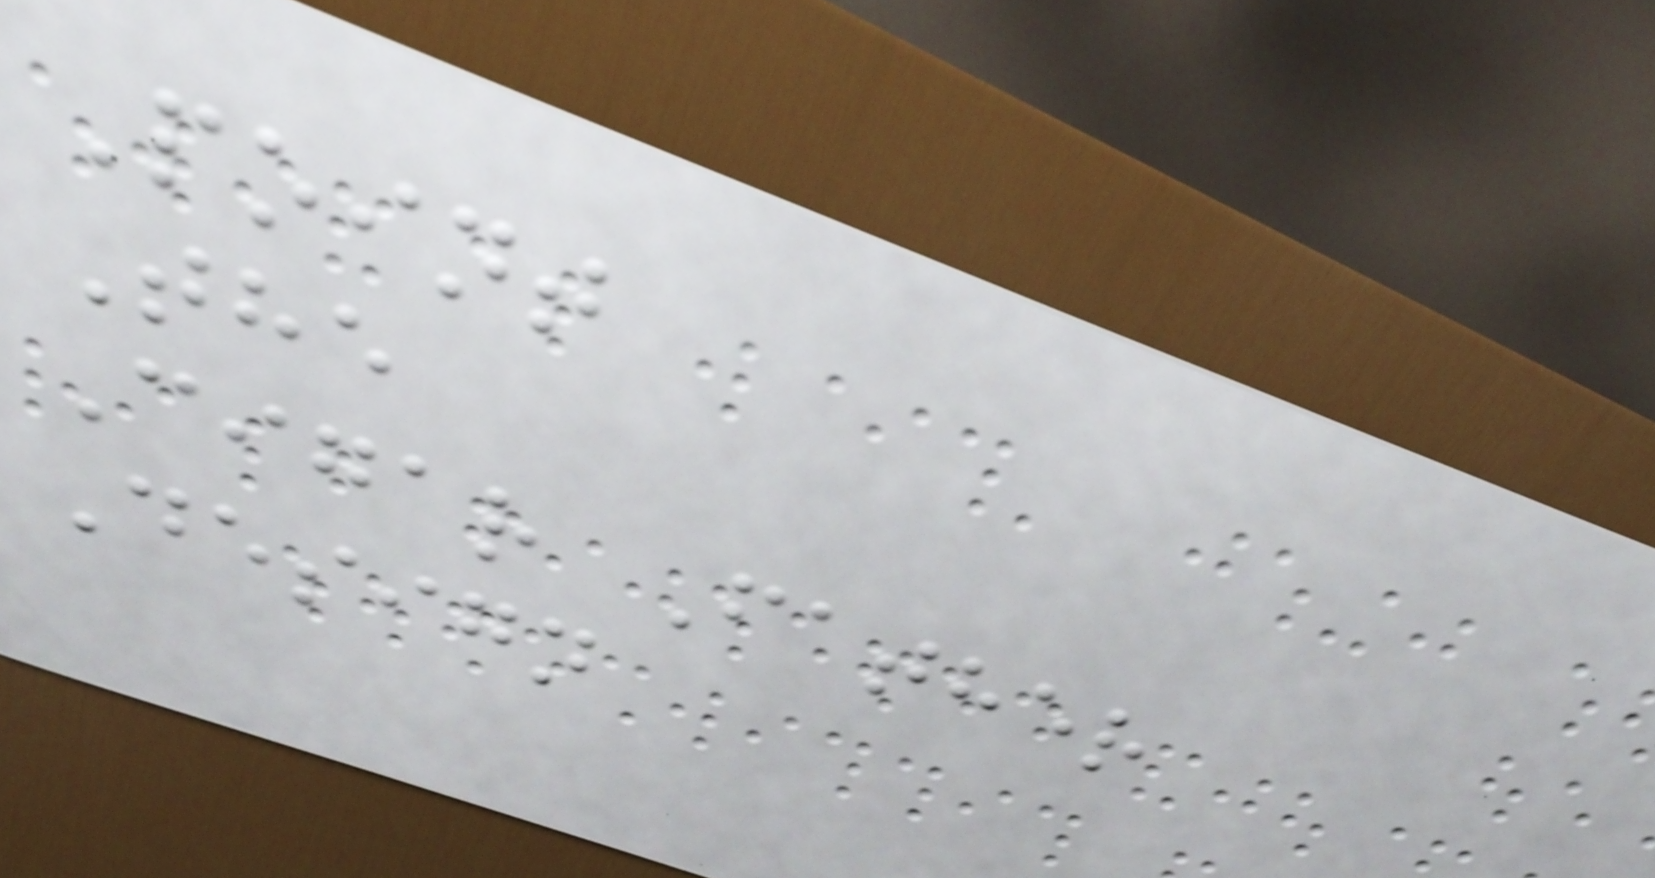Point
The
Cigar Father
Design
